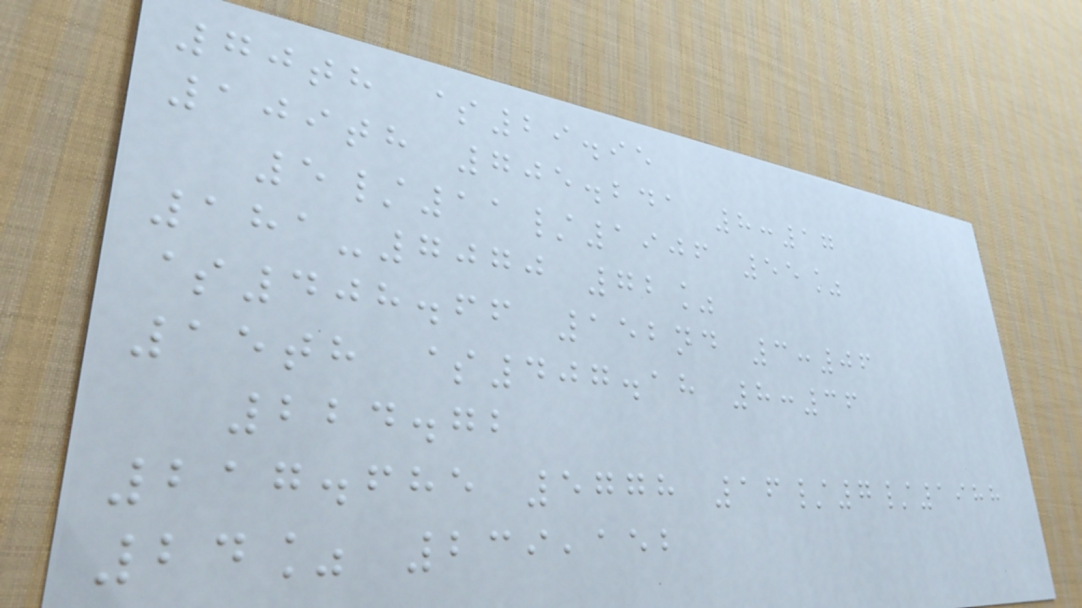70th $29.95
109th 705.241 8:17
5/11/1906 55%
181-7070 72%
$408.66 152nd 3:06
15th $407.18 8:36
224.72
217.685 5778 16/7/1988
24% 239,152
